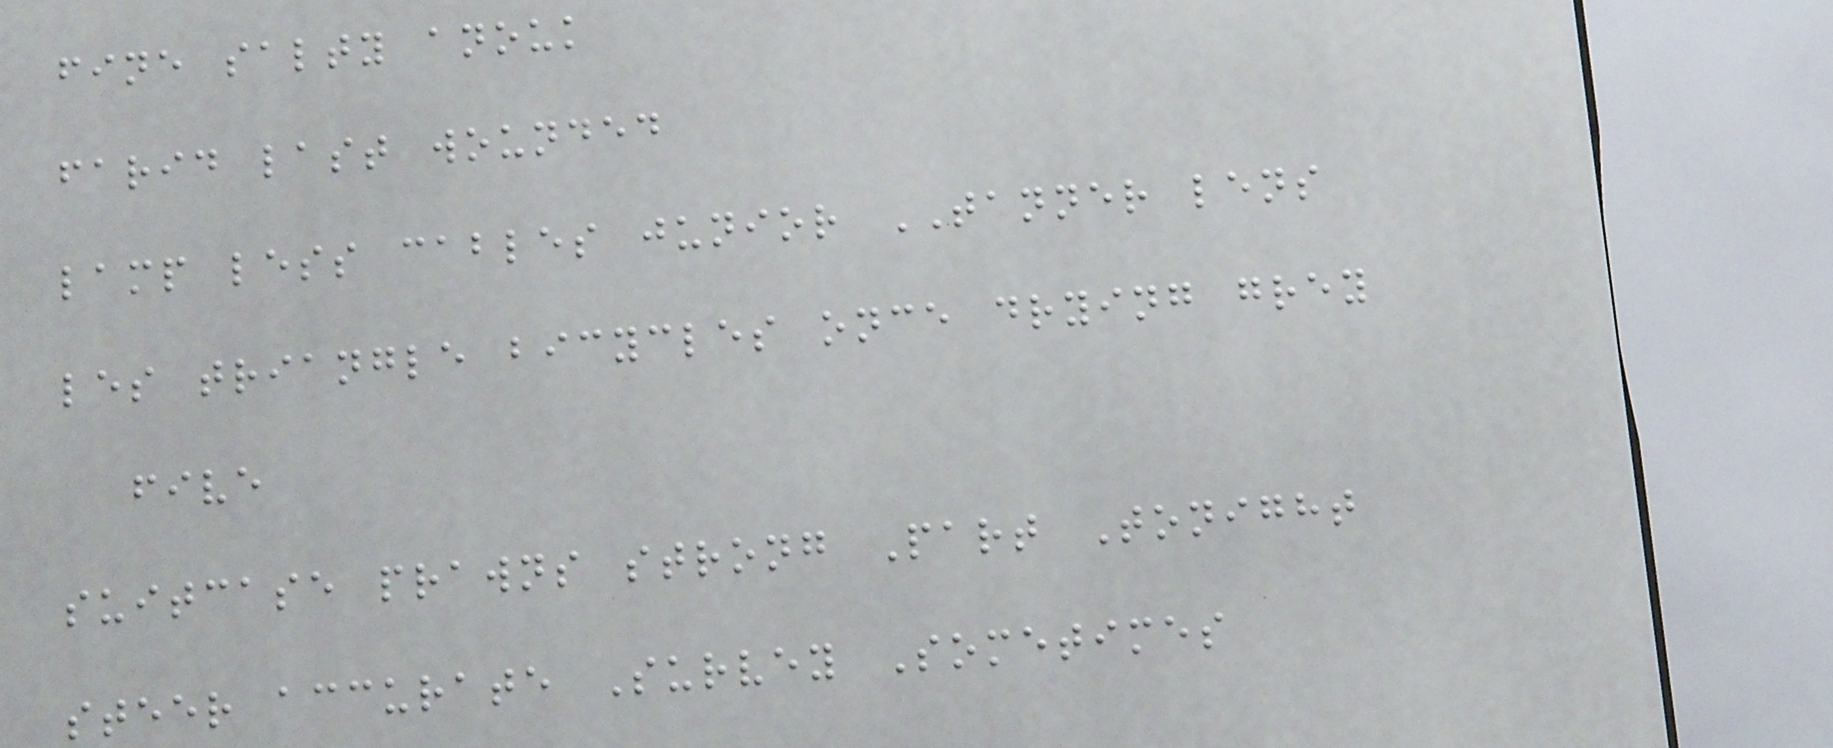fine salty anouk
farid last wounded
lamp less cables junior TANNER lens
les triangle bicycles once drying grey
five
suitcase prawns strong Part Tonight
steer accurate Survey Sometimes
